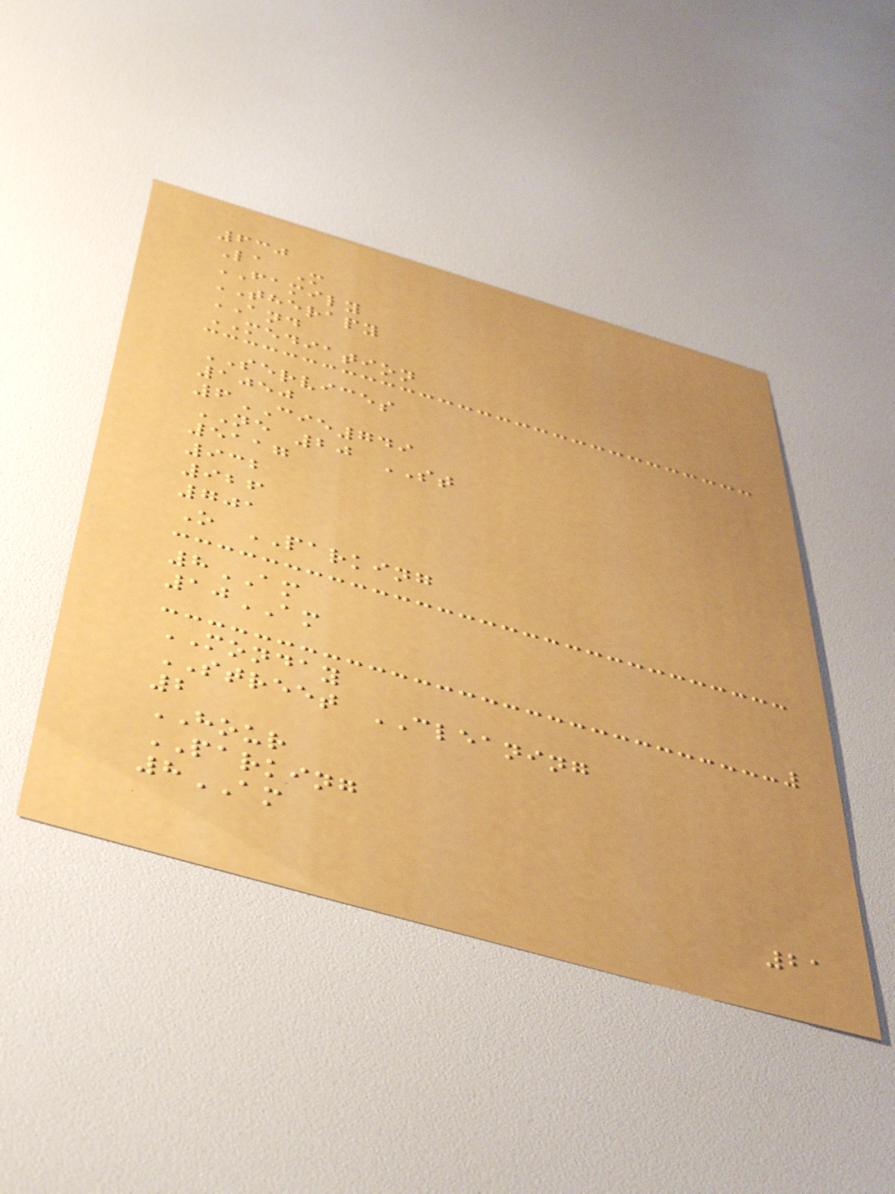630
La M
FAMILY
THERAPY
AND
MEDIATION
SERVICES
1050
6CIE749
NE 20 ST
5117
932
926
701
O PARKING
8AM
10AM
MONDAY
STREET CLEANING
2
HOUR
PARKING
8AM
21
